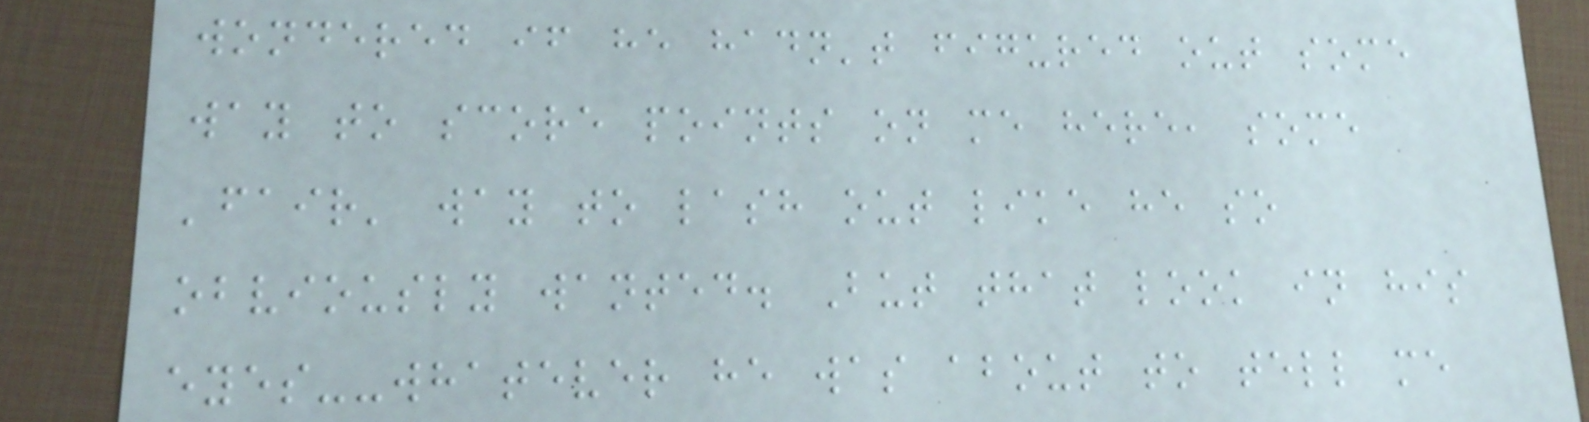wondered if he hadn't figured out some
way to score points on me here, some
'fair' way to lash out like he so
obviously wanted. But that look in his
eyes--whatever he was about to tell me
